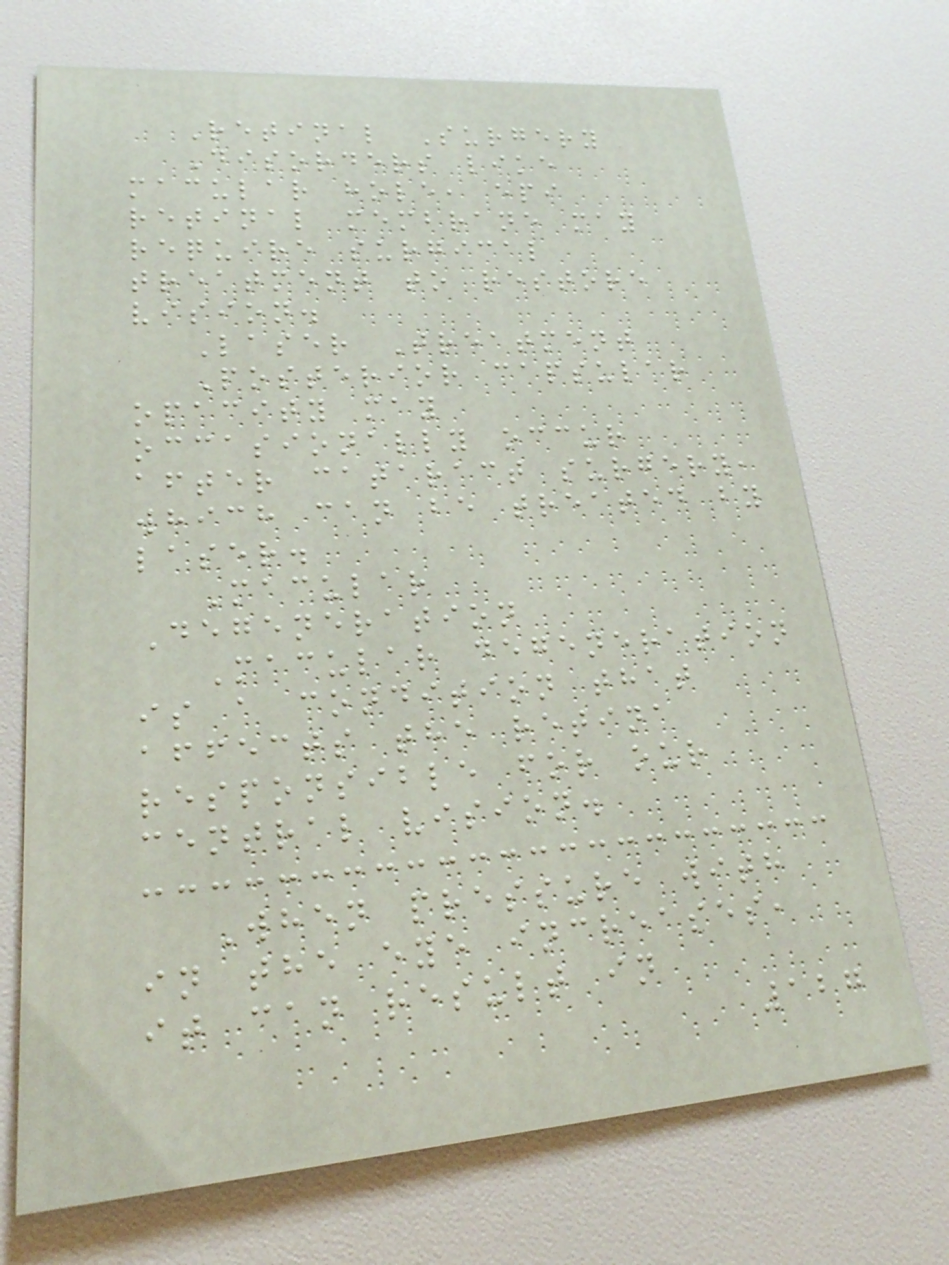Retinal Surgery
Disorders like
macular hole, epi
retinal membrane may
require surgical
treatment to restore
vision.
Laser Treatment
Posterior capsular
opacity may
occasionally occur
after cataract surgery,
which can be treated by
laser.
Macular
Degeneration
Macular degeneration
is a condition that
affects the retina
responsible for our
central vision.
When pressure with
in the eye increases,
it can result in
127
